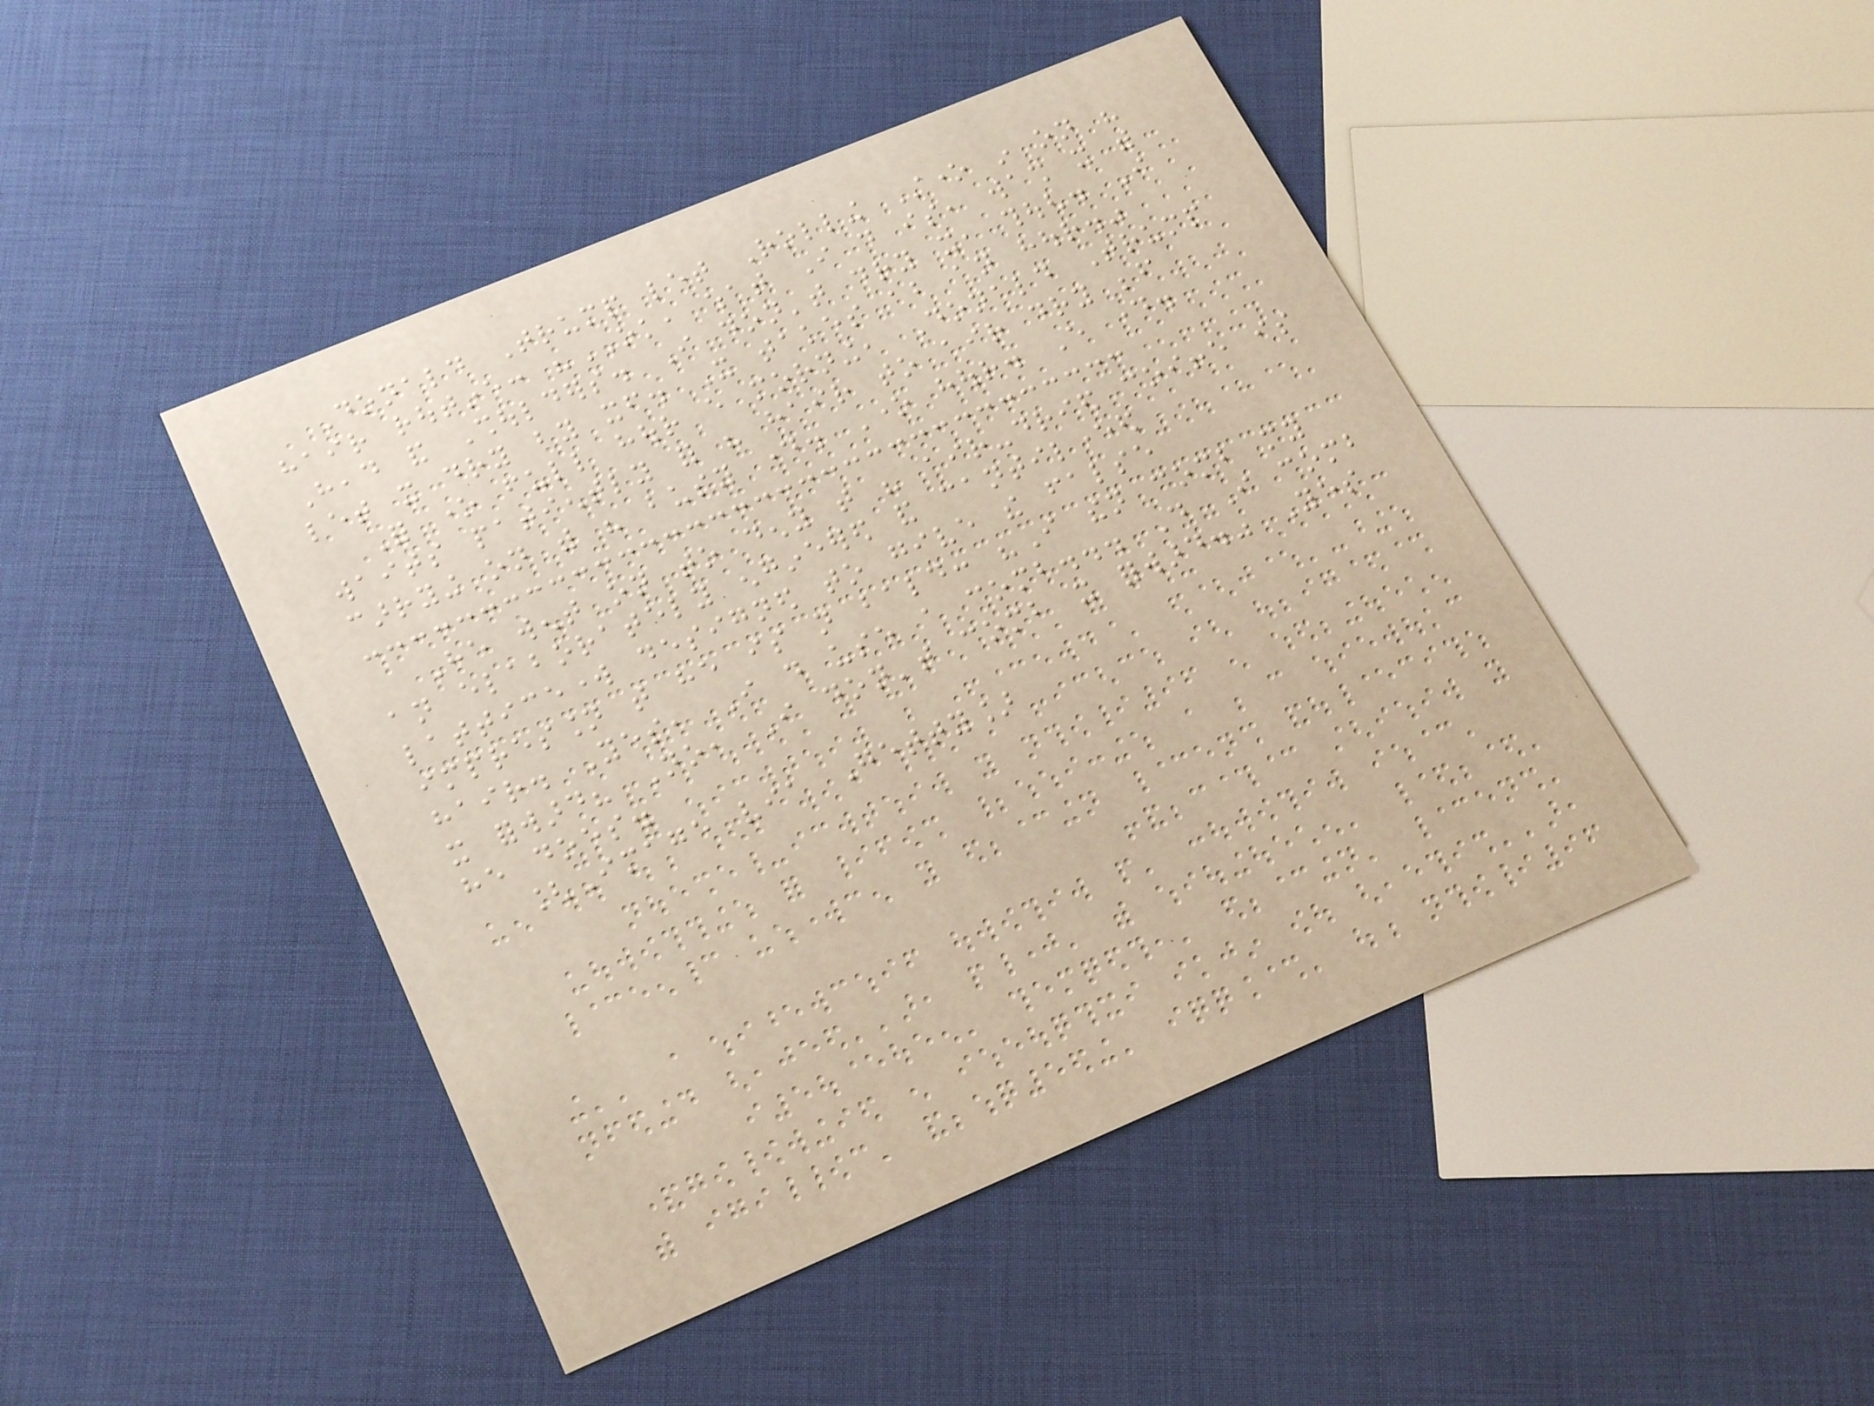Donald Trump let Rolling Stone in on his
hair routine: "OK, what I do is, wash it with
Head and Shoulders. I don't dry it, though. I
let it dry by itself. It takes about an hour."
For one full hour every morning, Donald Trump
waits patiently for his hair to air dry before
carrying on with his busy day. One hour. Every day.
He went on to deny that his air-dried coiffe is
an elaborately engineered and cantilevered
latticework designed to give the false
impression that he is not bald: "I then comb my
hair. Yes, I do use a comb... Do I comb
it forward? No, I don't comb it forward." Yes
he does.
[Image via Getty]
